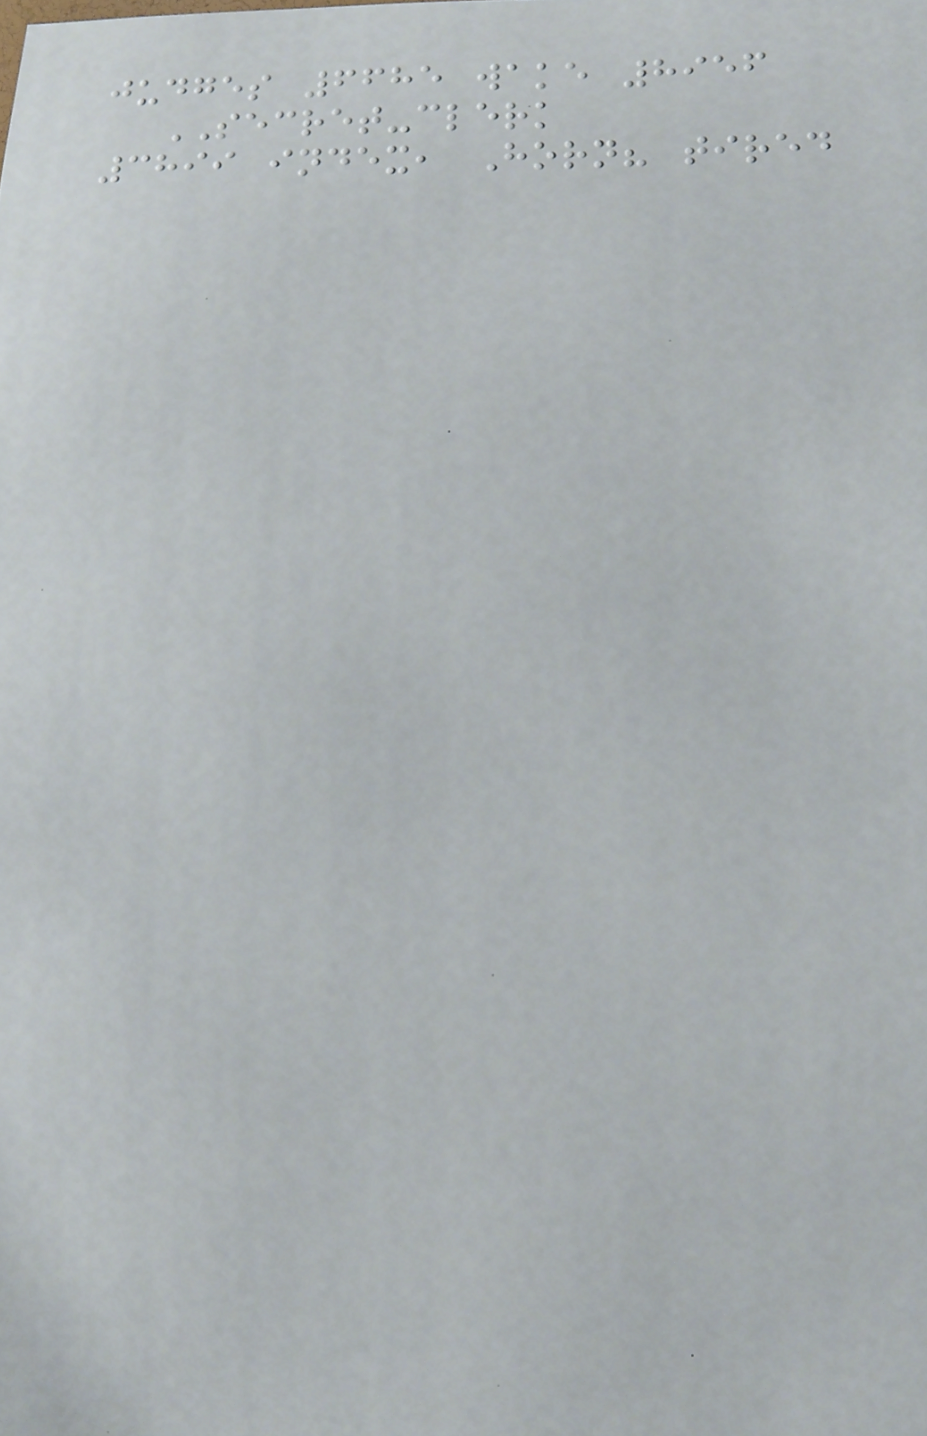judges 6685 wake 8956
SECRET-clerk
3899 index, Horn? tired
